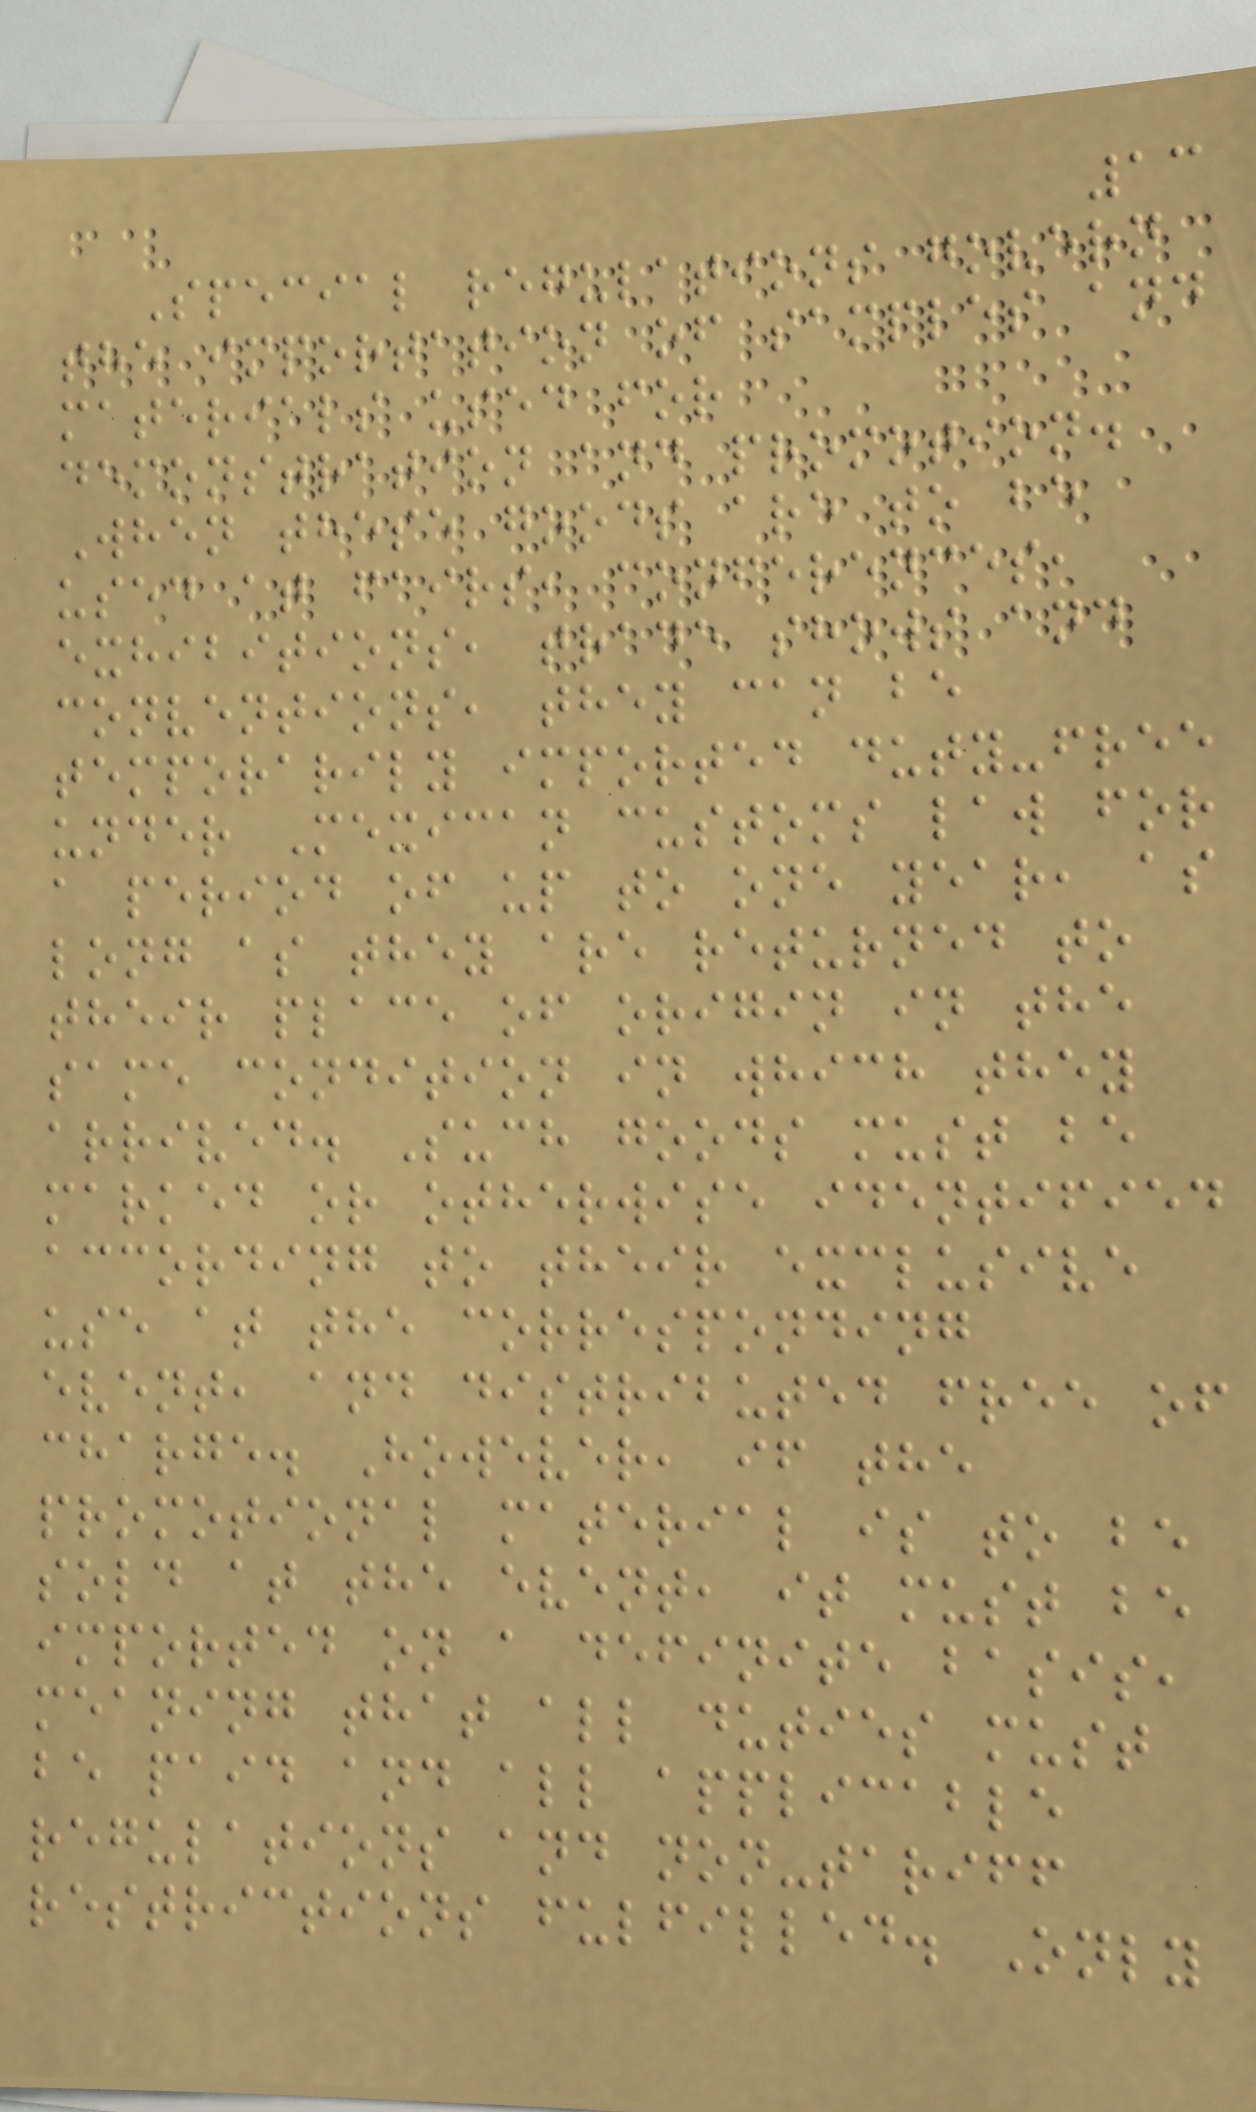13
Special regulations govern
the importation of samples and
materials used for
demonstration and promotion.
When these goods are to be
used at fairs, conferences,
exhibitions, trade shows and
conventions, they can be
temporarily imported duty-free
under Mexican customs law for
a period of up to one year, as
long as they are returned to
their place of origin in the
same condition in which they
arrived. Such goods must be
marked or otherwise identified
according to their exclusive
use at the corresponding
event, and distributed free of
charge. However, if the
promotional material is to be
sold at the event, it must be
imported on a definite basis,
meaning that all duties must
be paid and all applicable
regulations and non-tariff
restrictions fulfilled. Only
